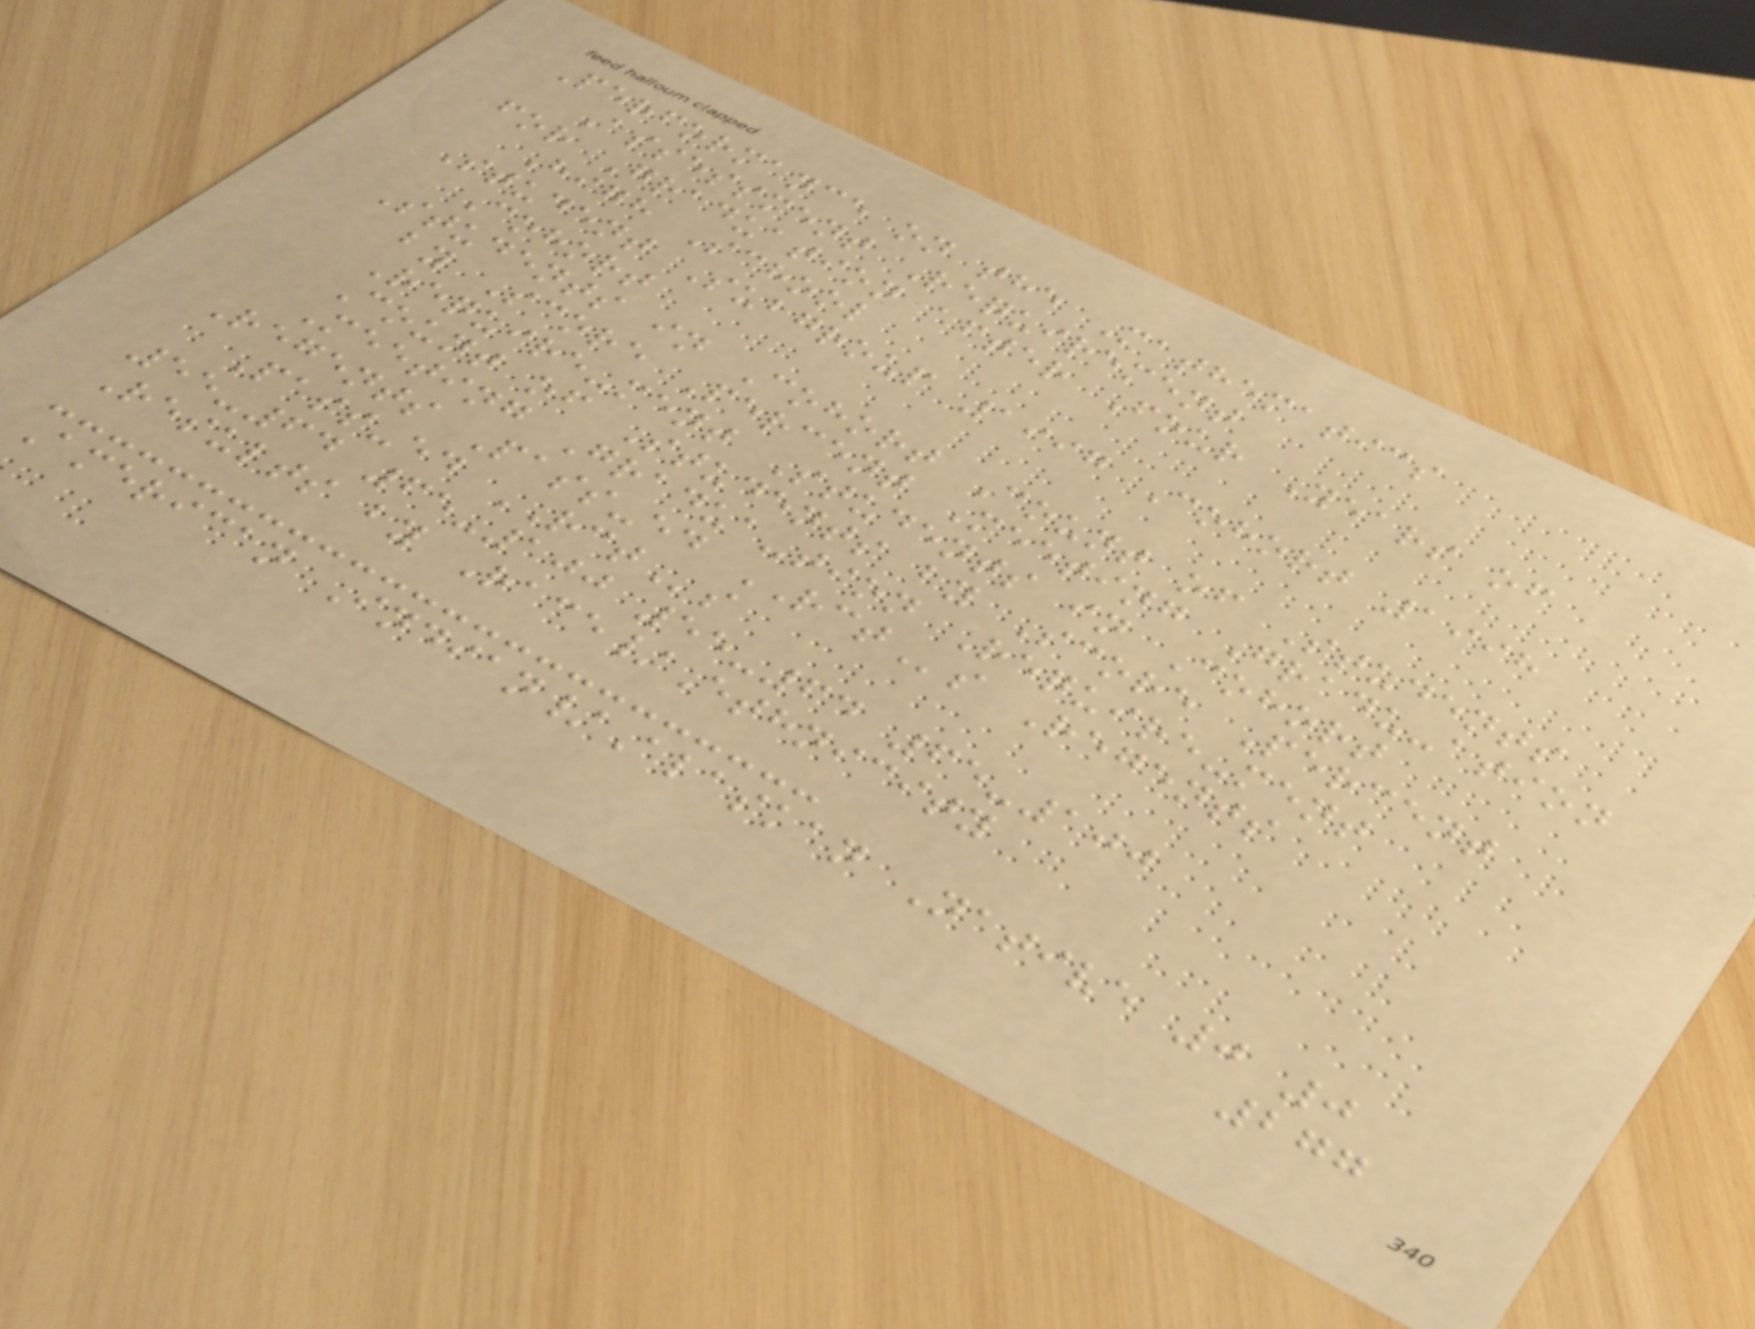Performance on the Mathematics
Assessment Requirement
for Graduation after Four Years of
High School
Student Subgroup 1997 Cohort 1998
Cohort
Students in Cohort Count of Students
by Score Percent Meeting Gradu-ation
Require-ment Students in Cohort
Count of Students by Score Percent
Meeting Gradua-tion Require-ment
Regents Pass-ed RCTs Regents
Pass-ed RCTs
55-64 65-100 55-64 65-100
Results by Race/Ethnicity
American Indian/Alaskan Native 0 0
277
